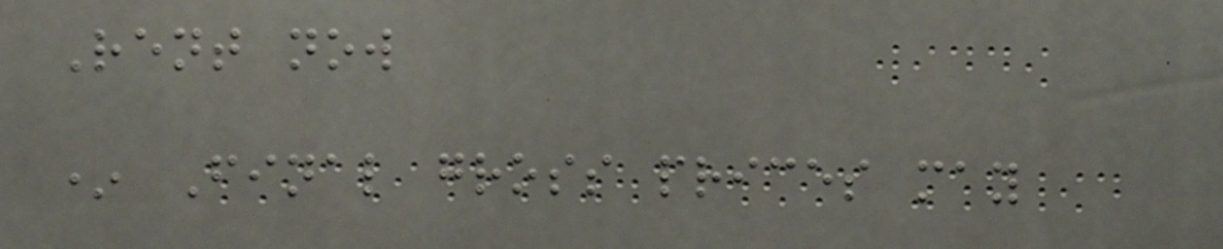Rent now
* Final gross prices may
